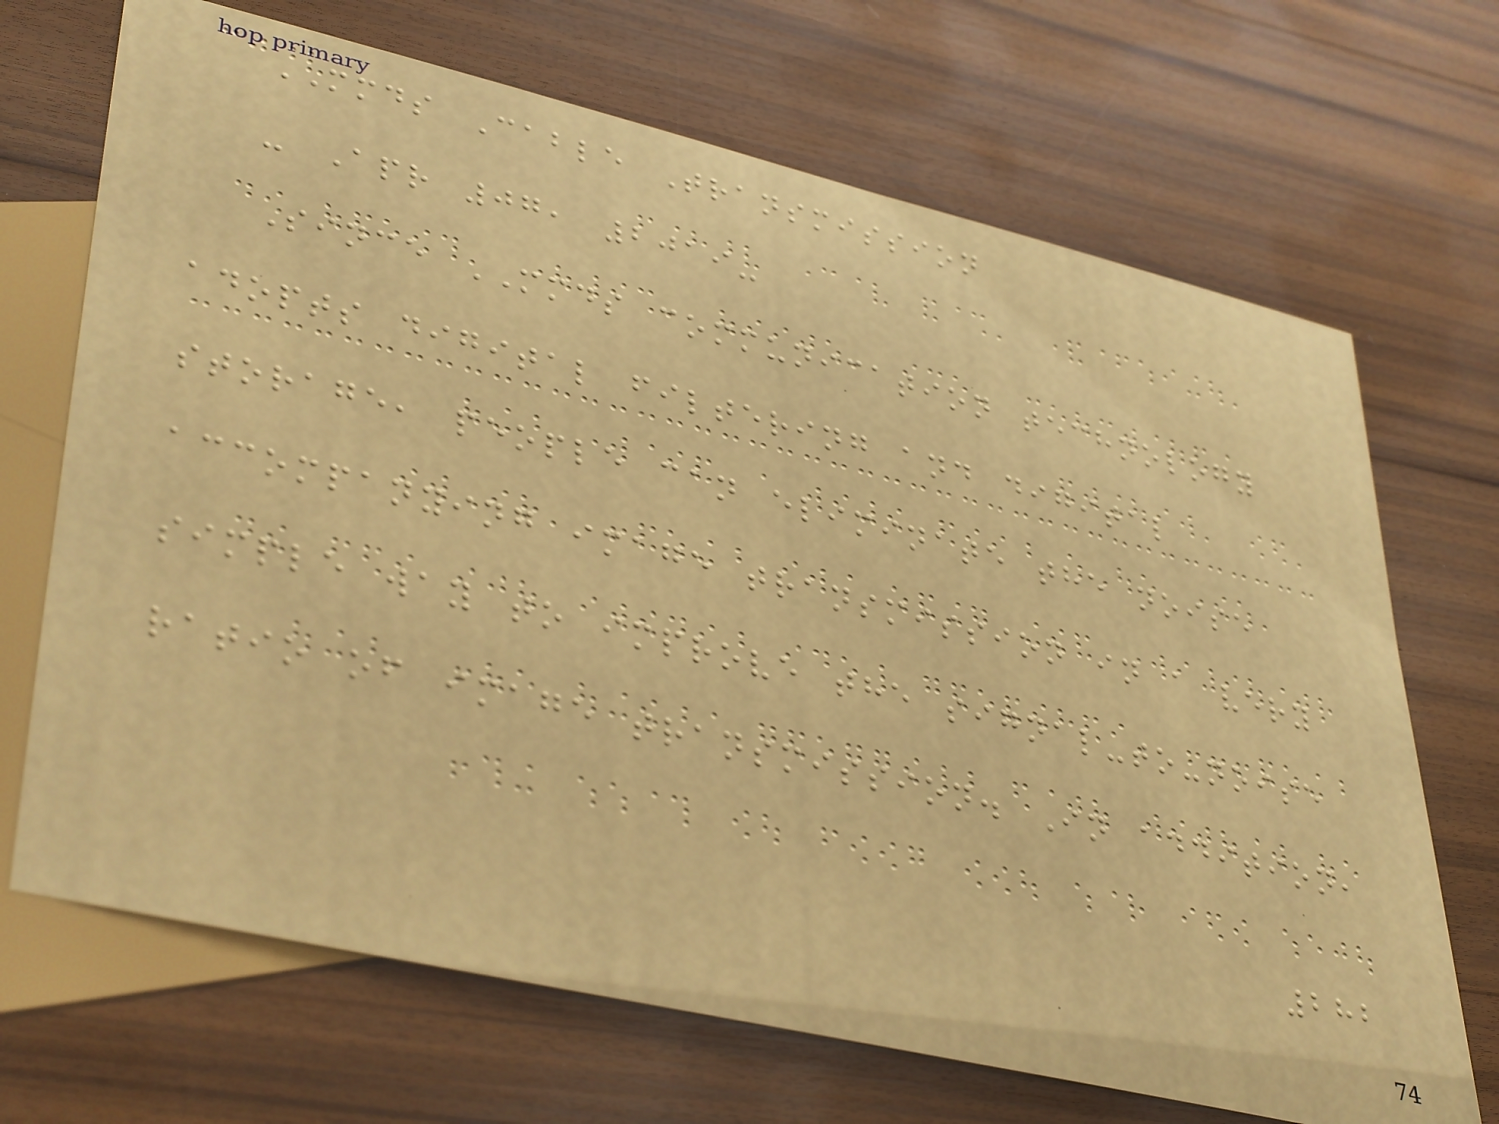MMDS Cable Transmission
- Apr 07, 2019-
Since MMDS communication technology
adopts digital filtering and digital
storage, people can eliminate the noise
accompanying image transmission in a very
simple way to improve the signal-to-noise
ratio of image transmission. In addition,
282
